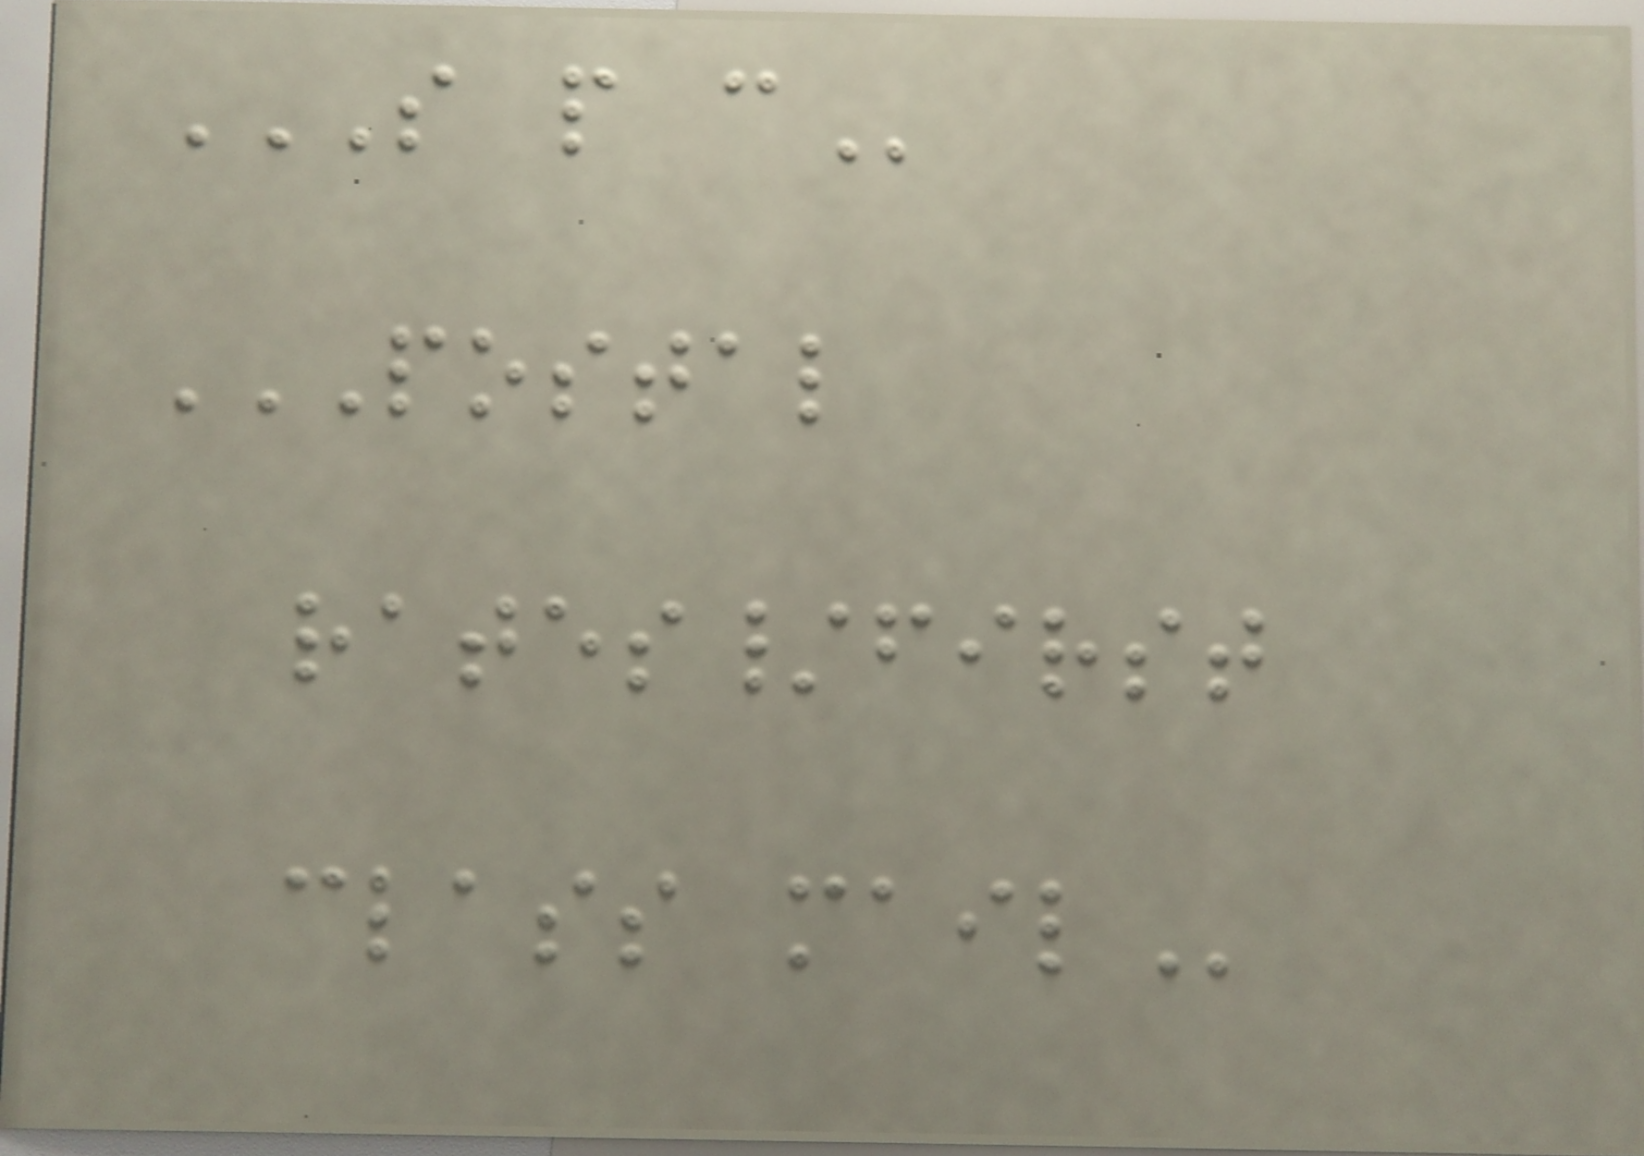S P C
POSTAL
RATES/FIRST
CLASS MAIL
